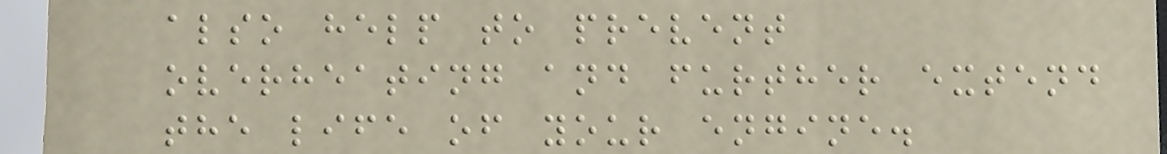also help to prevent
overheating and further extend
the life of your engine.
